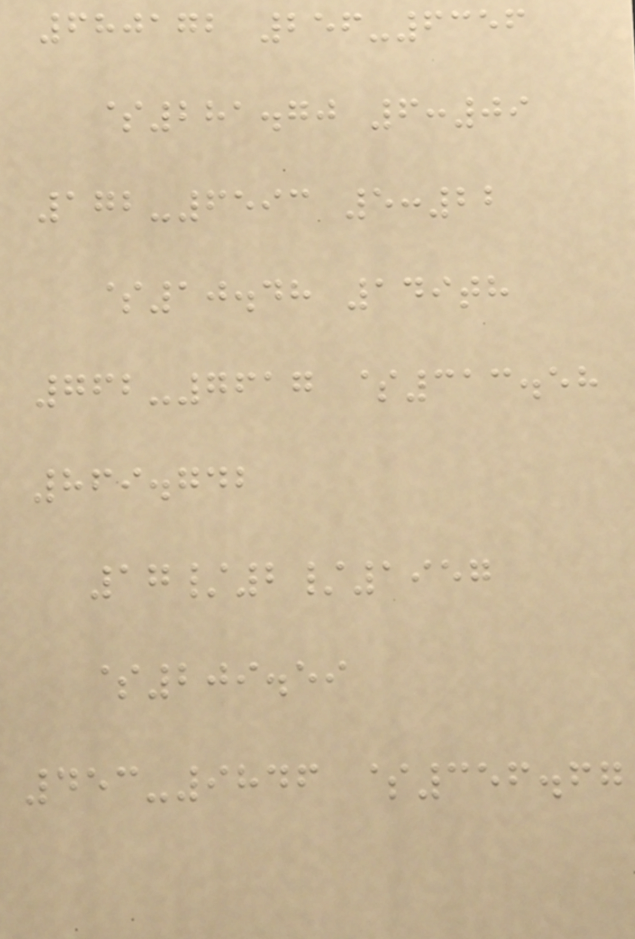680172 256-6356
$281.70 6:09
172-6593 5:22
$10.48 149th
762-7617 $313.58
869.742
17/2/1957
$209.59
453-9846 $356.67
